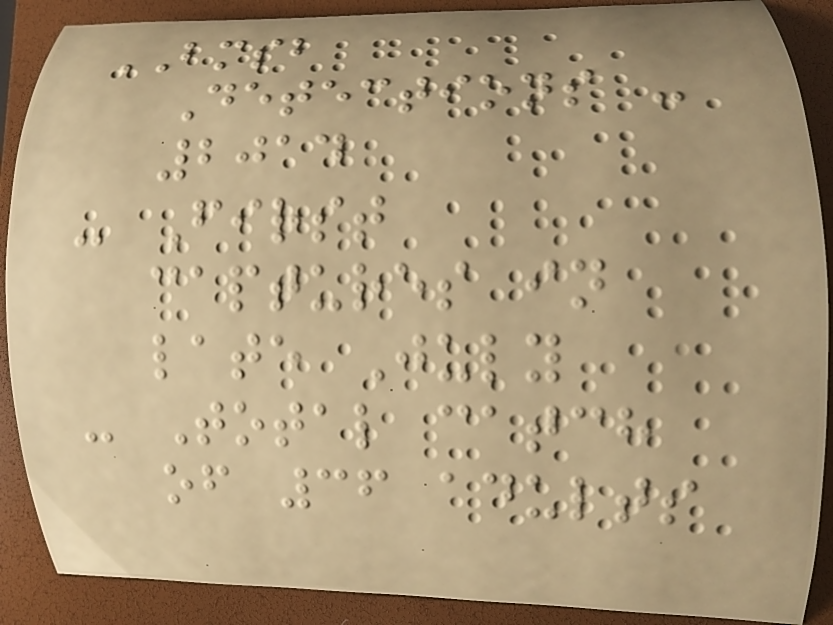BMSB
Detections -
2014
- First
captures in
late July
- Total catch
of 36 adults
